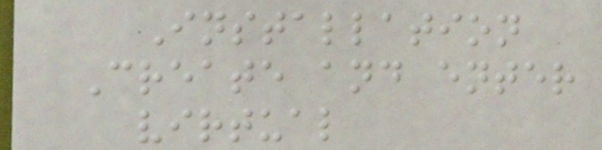Installation
Create and enter
virtual
